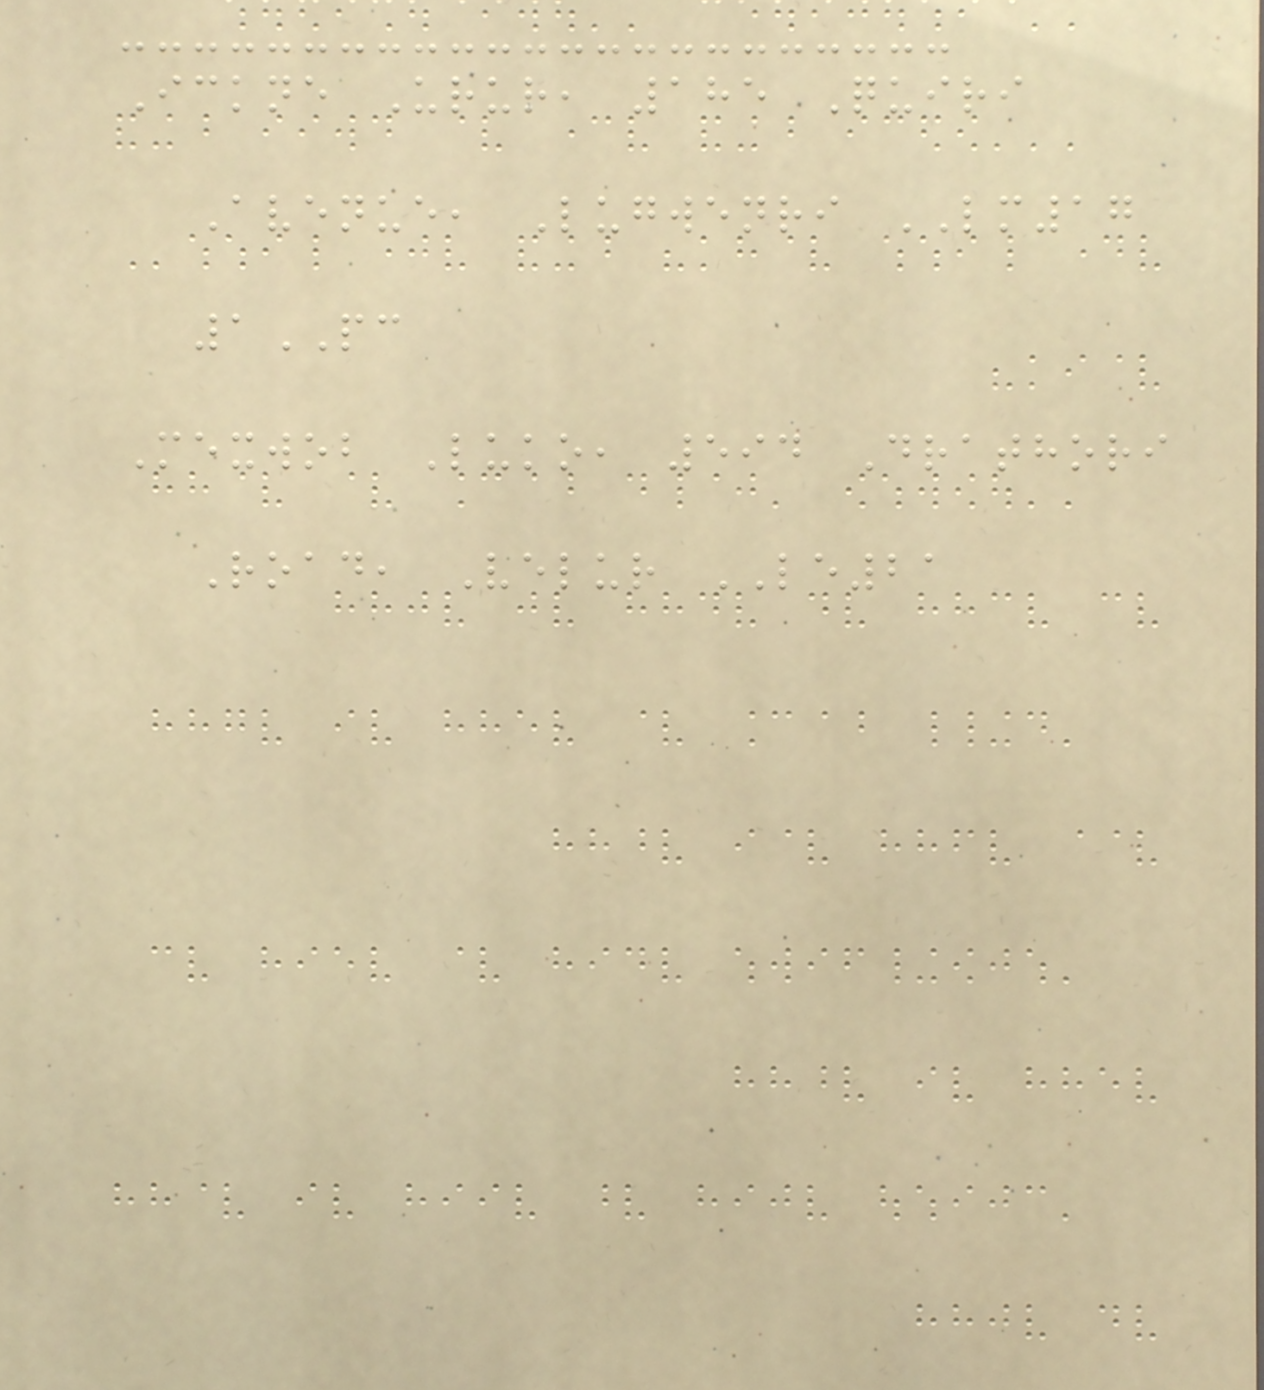Ickne Urur, 185 Quiri
Avenue, Lugwenri LM17
1PC
Mexwob Luko, 594 Drathori
Road, Velur LE21
